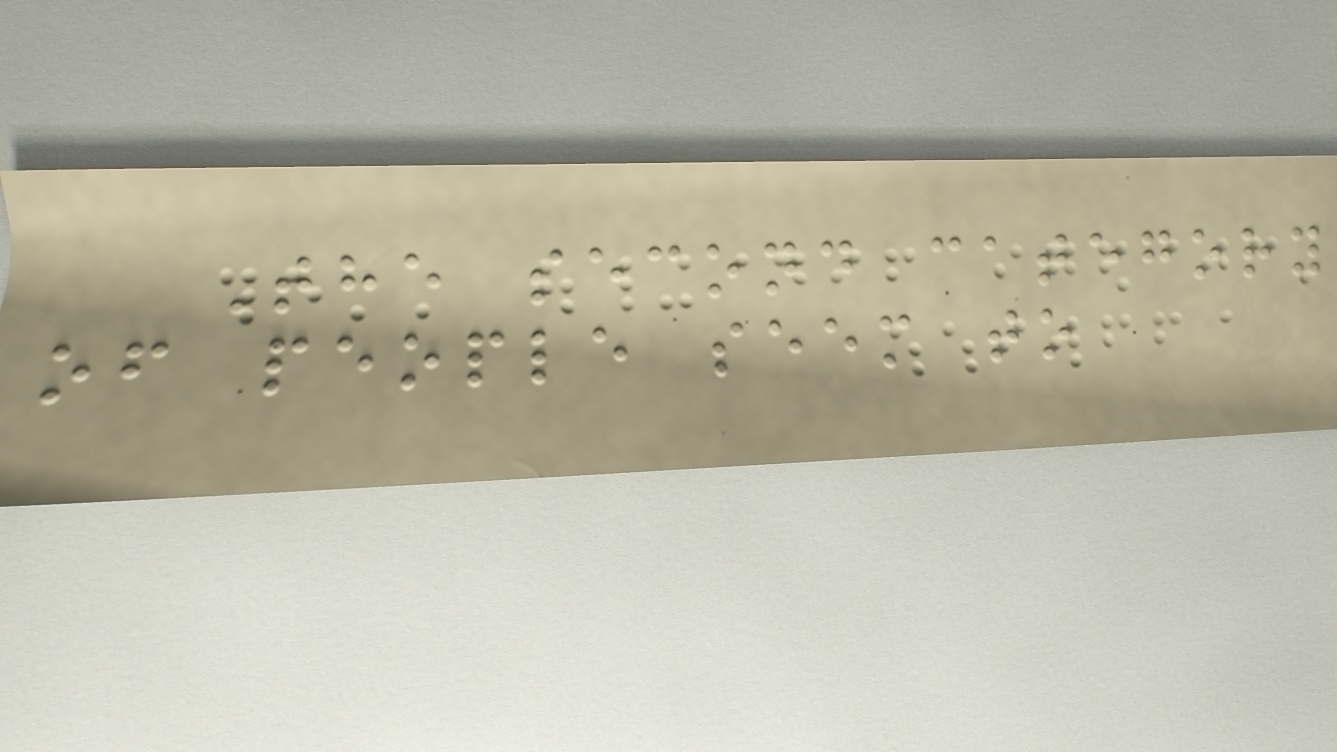The second category
of people seem to
